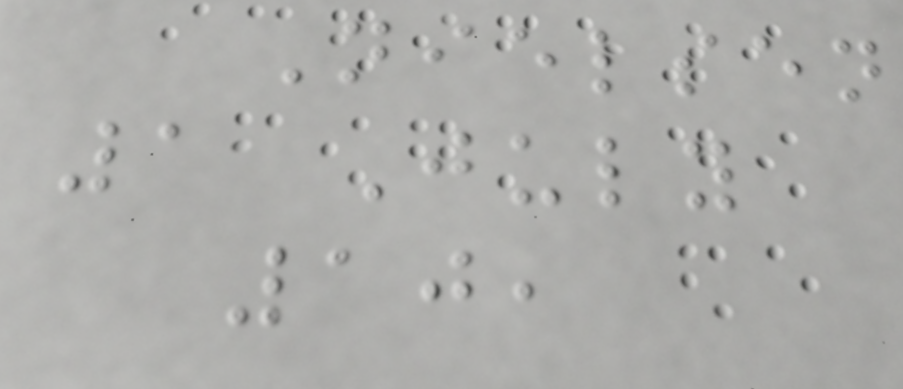Nielsen
1 July
10,
